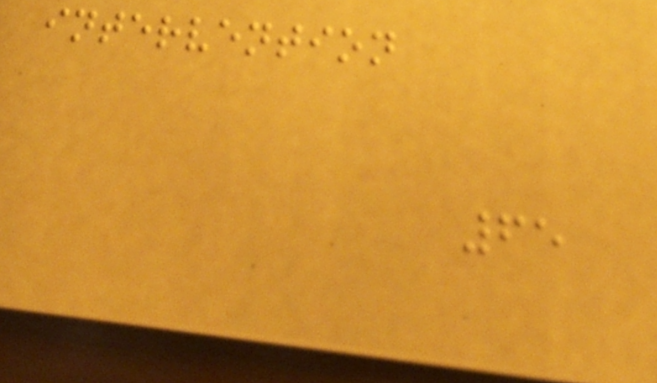intervention
65
